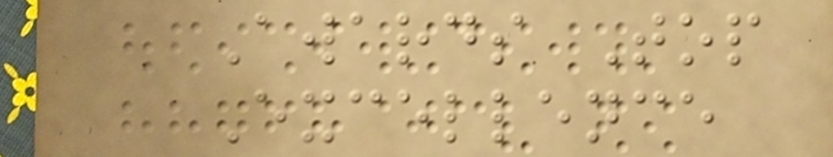Awards Top
Excellence
